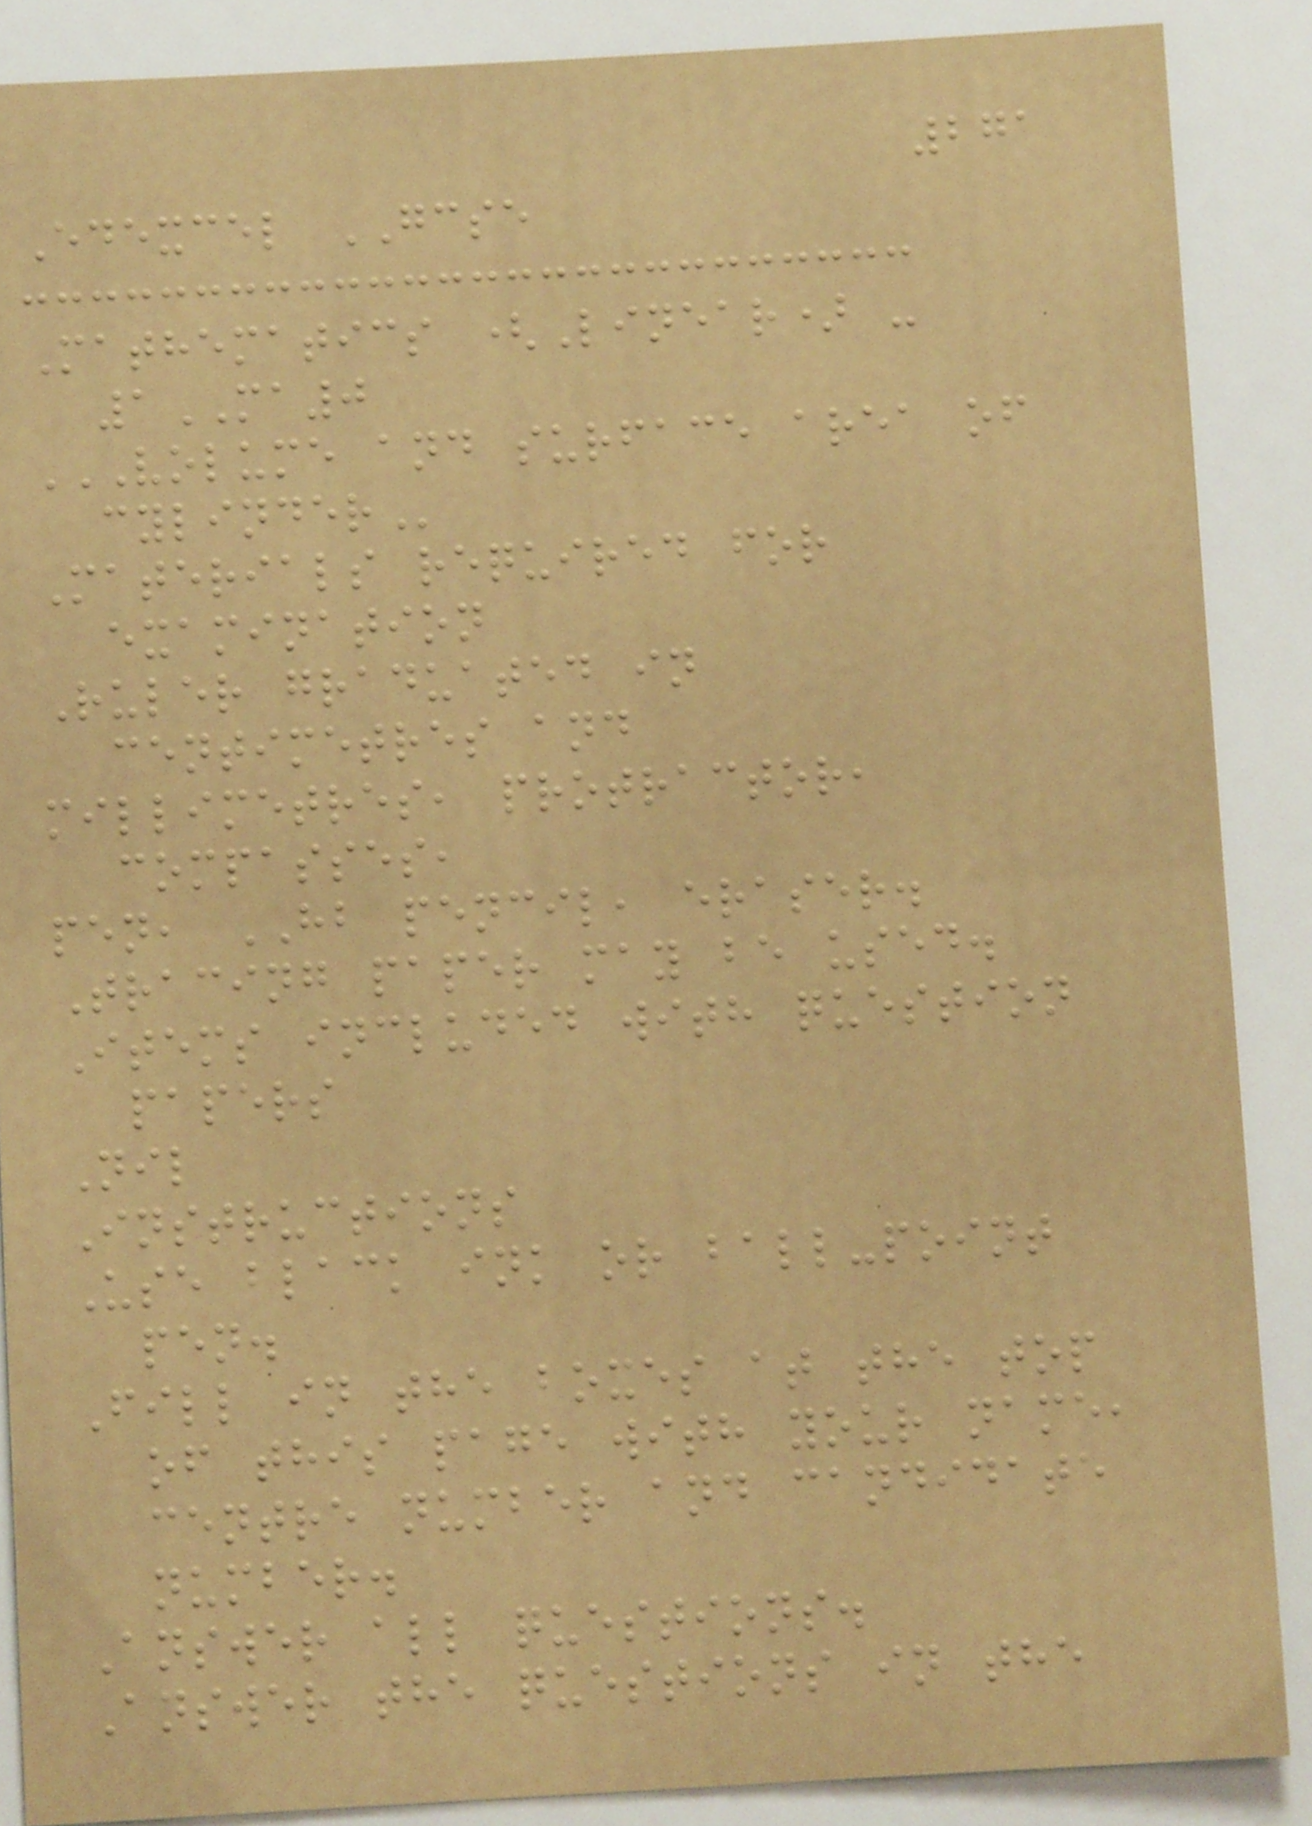271
Edexcel GCSE
Mathematics (Linear) -
1MA0
VOLUME AND SURFACE AREA OF
CYLINDER
Materials required for
examination
Ruler graduated in
centimetres and
millimetres, protractor,
compasses,
pen, HB pencil, eraser.
Tracing paper may be used.
Items included with question
papers
Nil
Instructions
Use black ink or ball-point
pen.
Fill in the boxes at the top
of this page with your name,
centre number and candidate
number.
Answer all questions.
Answer the questions in the
